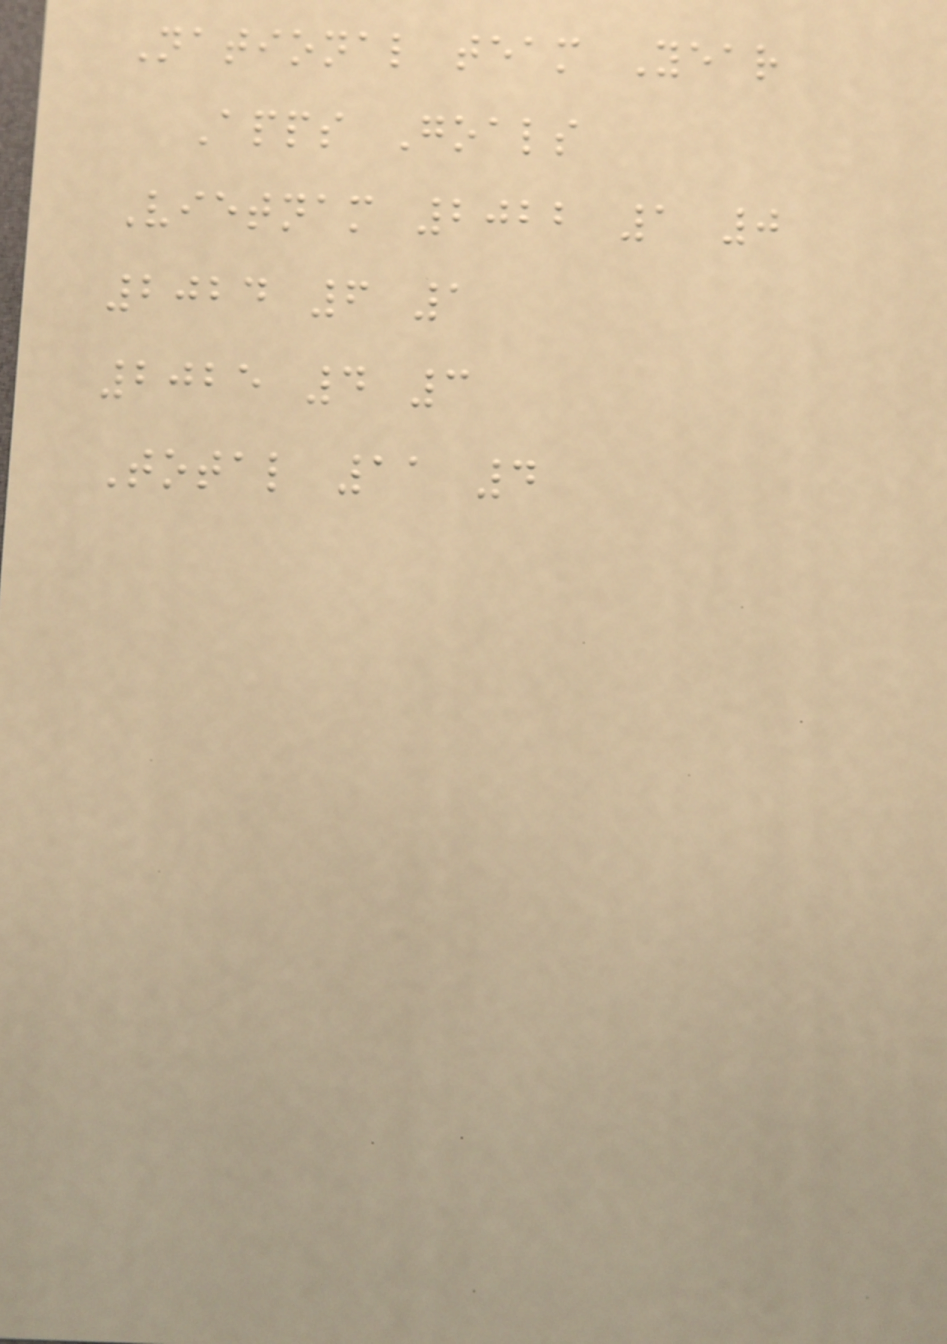National team Year
Apps Goals
Vietnam 2022 1 0
2024 6 1
2025 4 3
Total 11 4
